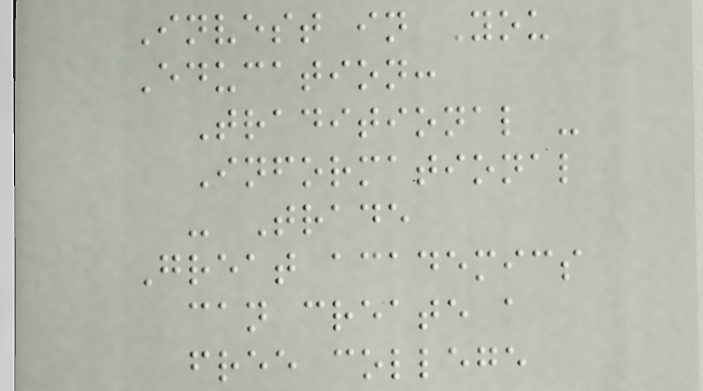Invest in You
Education:
Traditional -
Informational
- Trade
Great academics
can create a
free college
